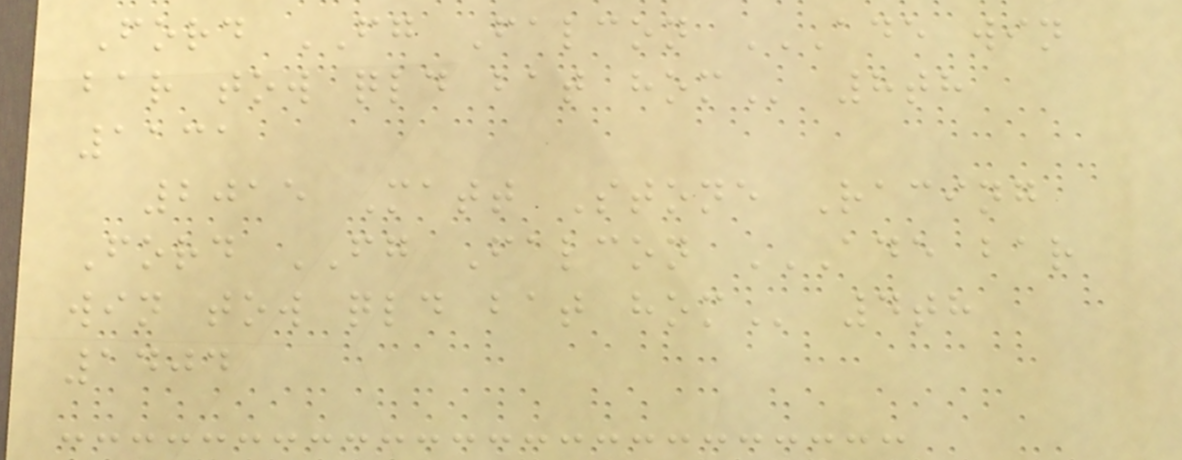Ford FG Falcon ADE WIN
BAR TOW QLD BAT HOM 8th
1131
2015 Matt Stone Racing
Ford FG Falcon ADE BAR
WIN TOW QLD BAT HOM 4th
1404
